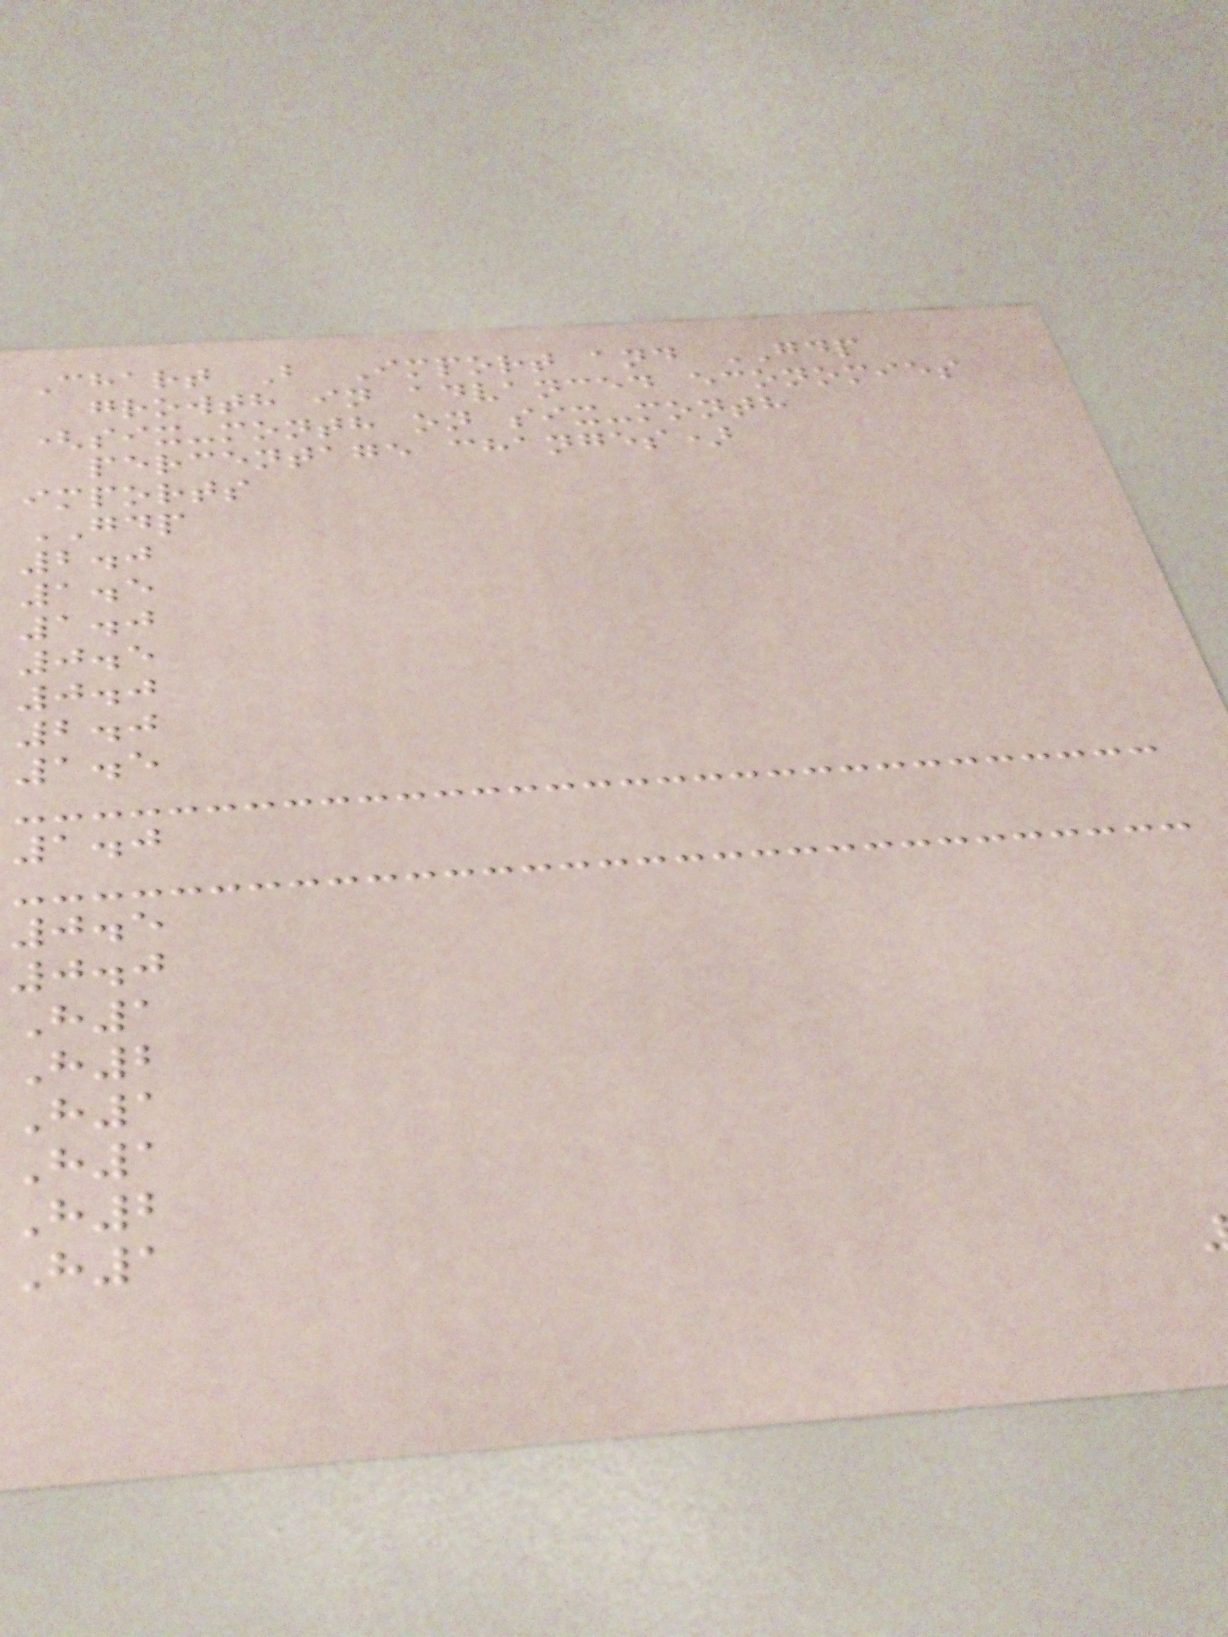Chart B Import and GDP
growth in advanced economies
(six-month on six-month
percentage changes)
imports
GDP
2.0
1.5
1.0
0.5
0.0
2.0
1.5
1.0
0.5
0.0
H1
H2
H1
H1
H2
H1
